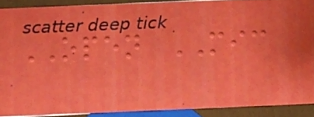OPEN MIC
